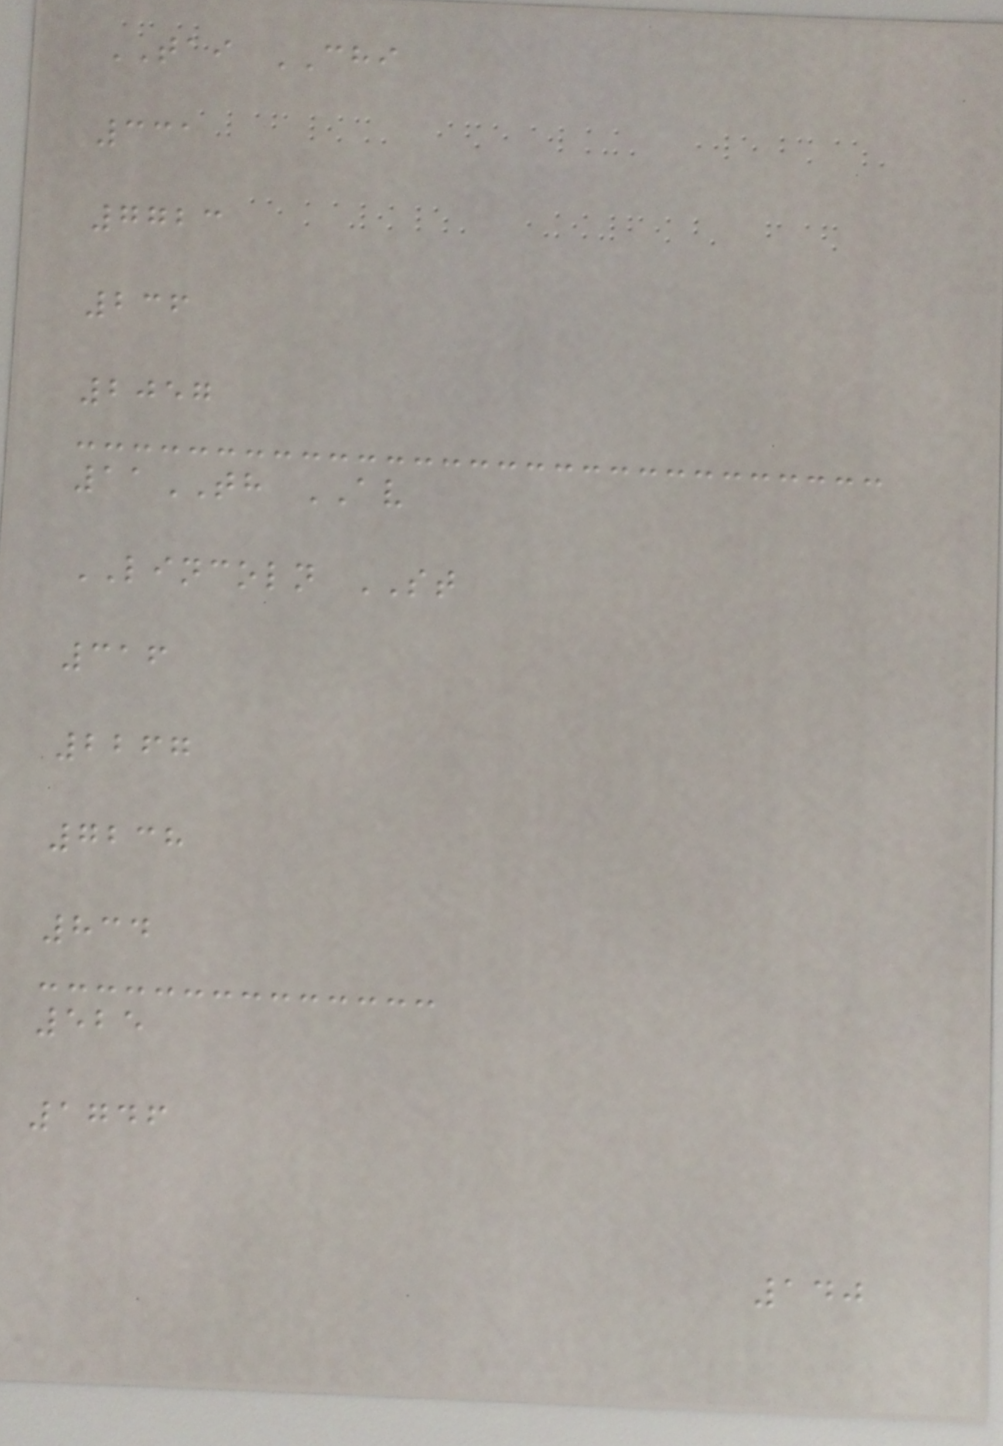TAI CHI
331
7723
236
2057
11TH AV
LINCOLN ST
316
2267
7238
834
525
1746
140
